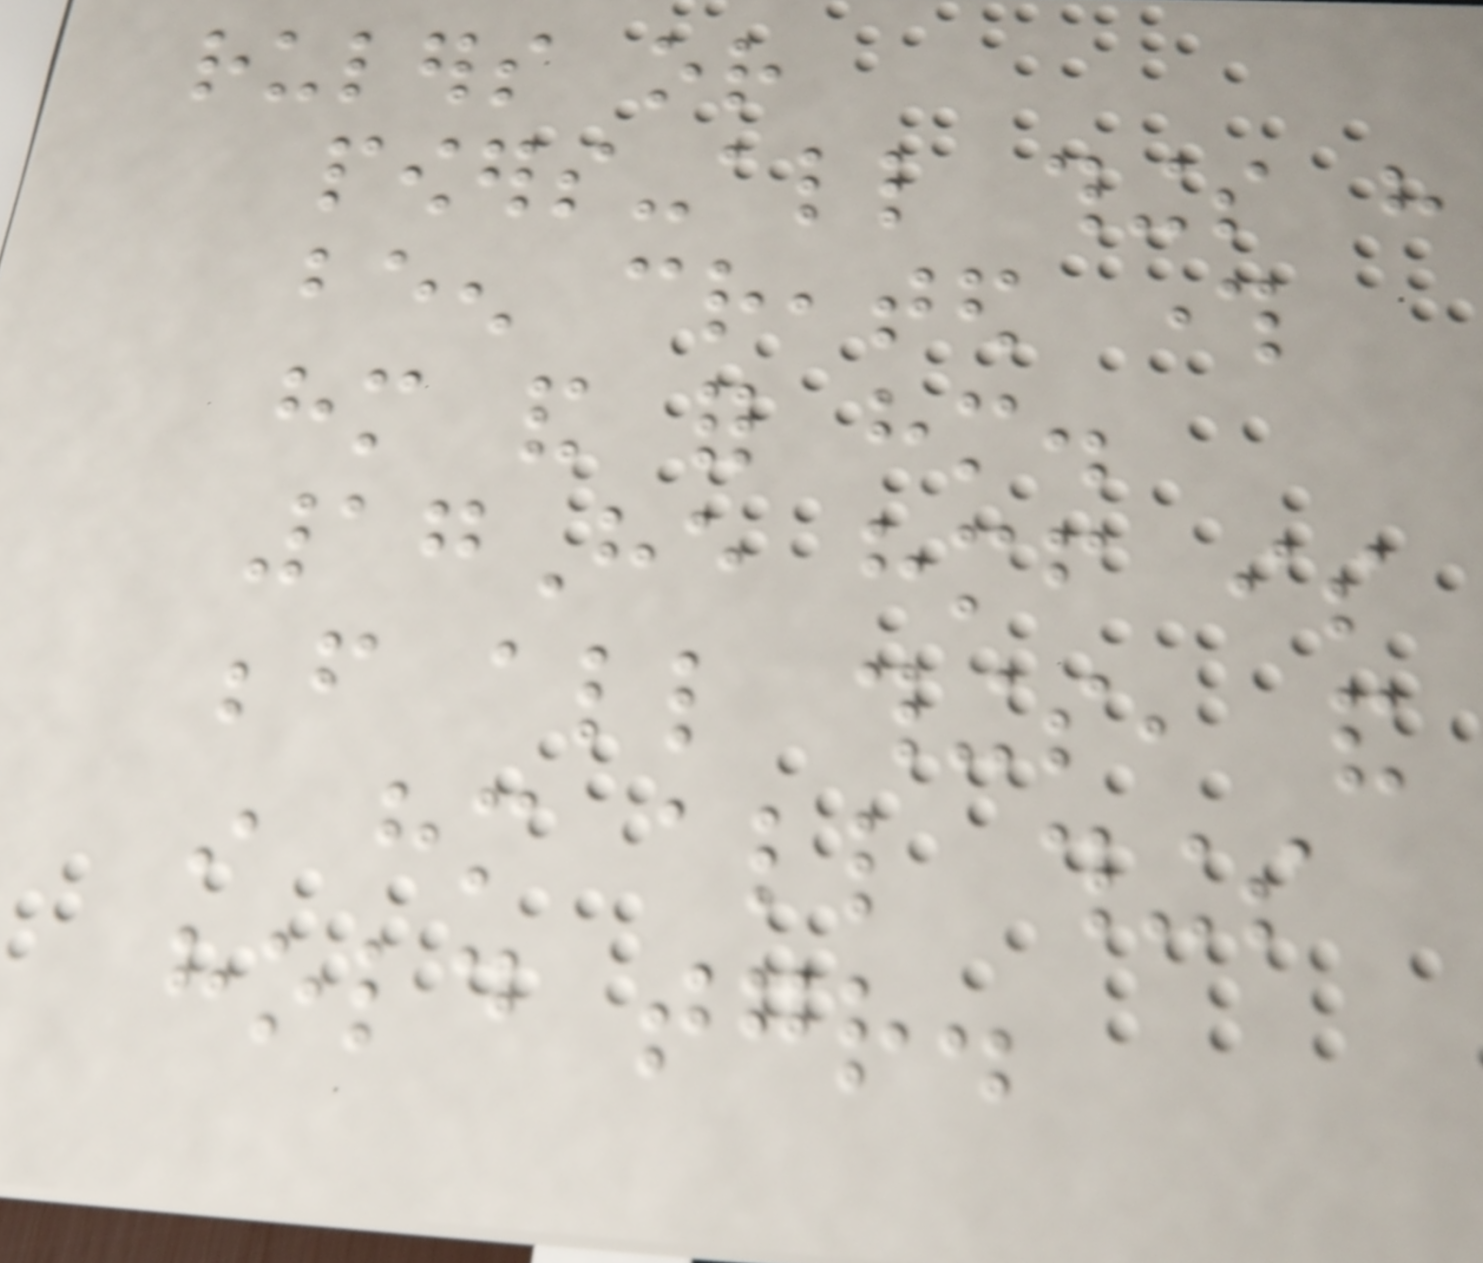rulers or
powers-all things have
been created through
him and for him.
17He himself is
before all things, and
in him all things
hold together.
